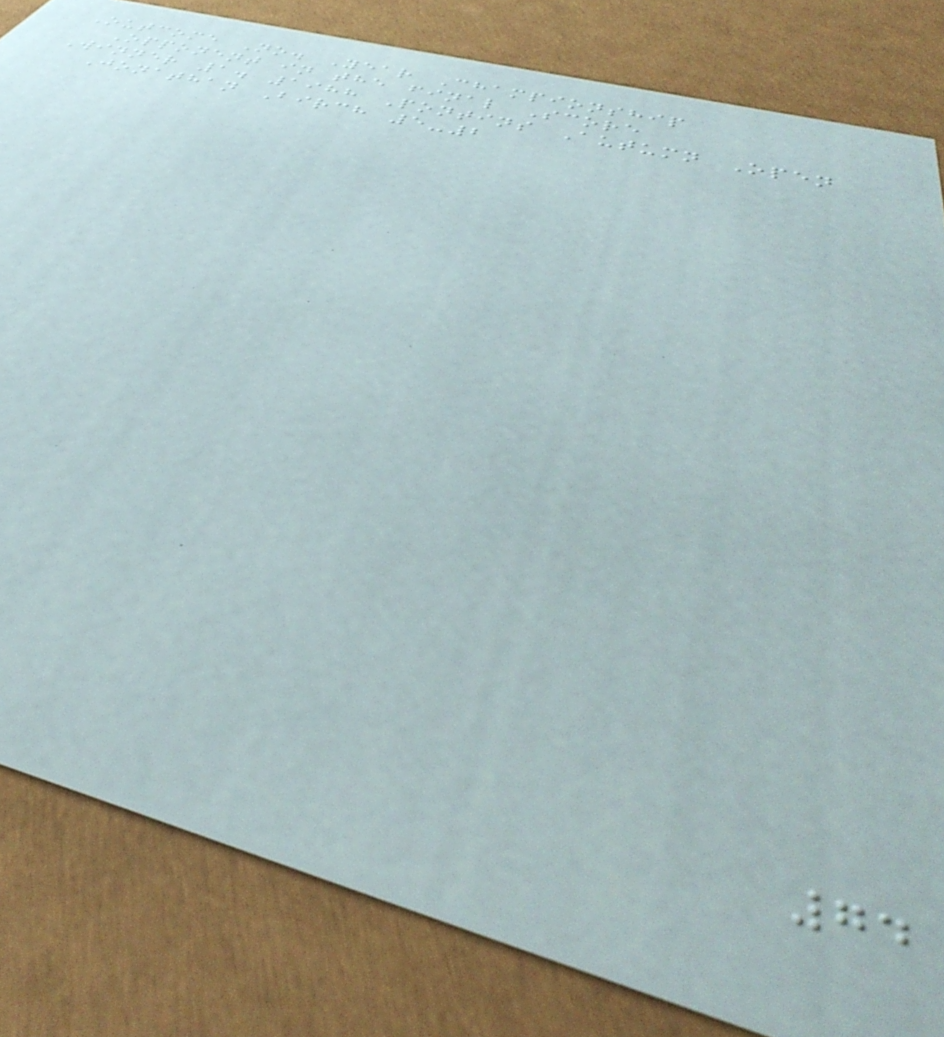Outcome No. Year Championship
Opponent in the final Score
Winner 1. 1988 Pontins Autumn Open
Jonathan Birch 5-2
74
